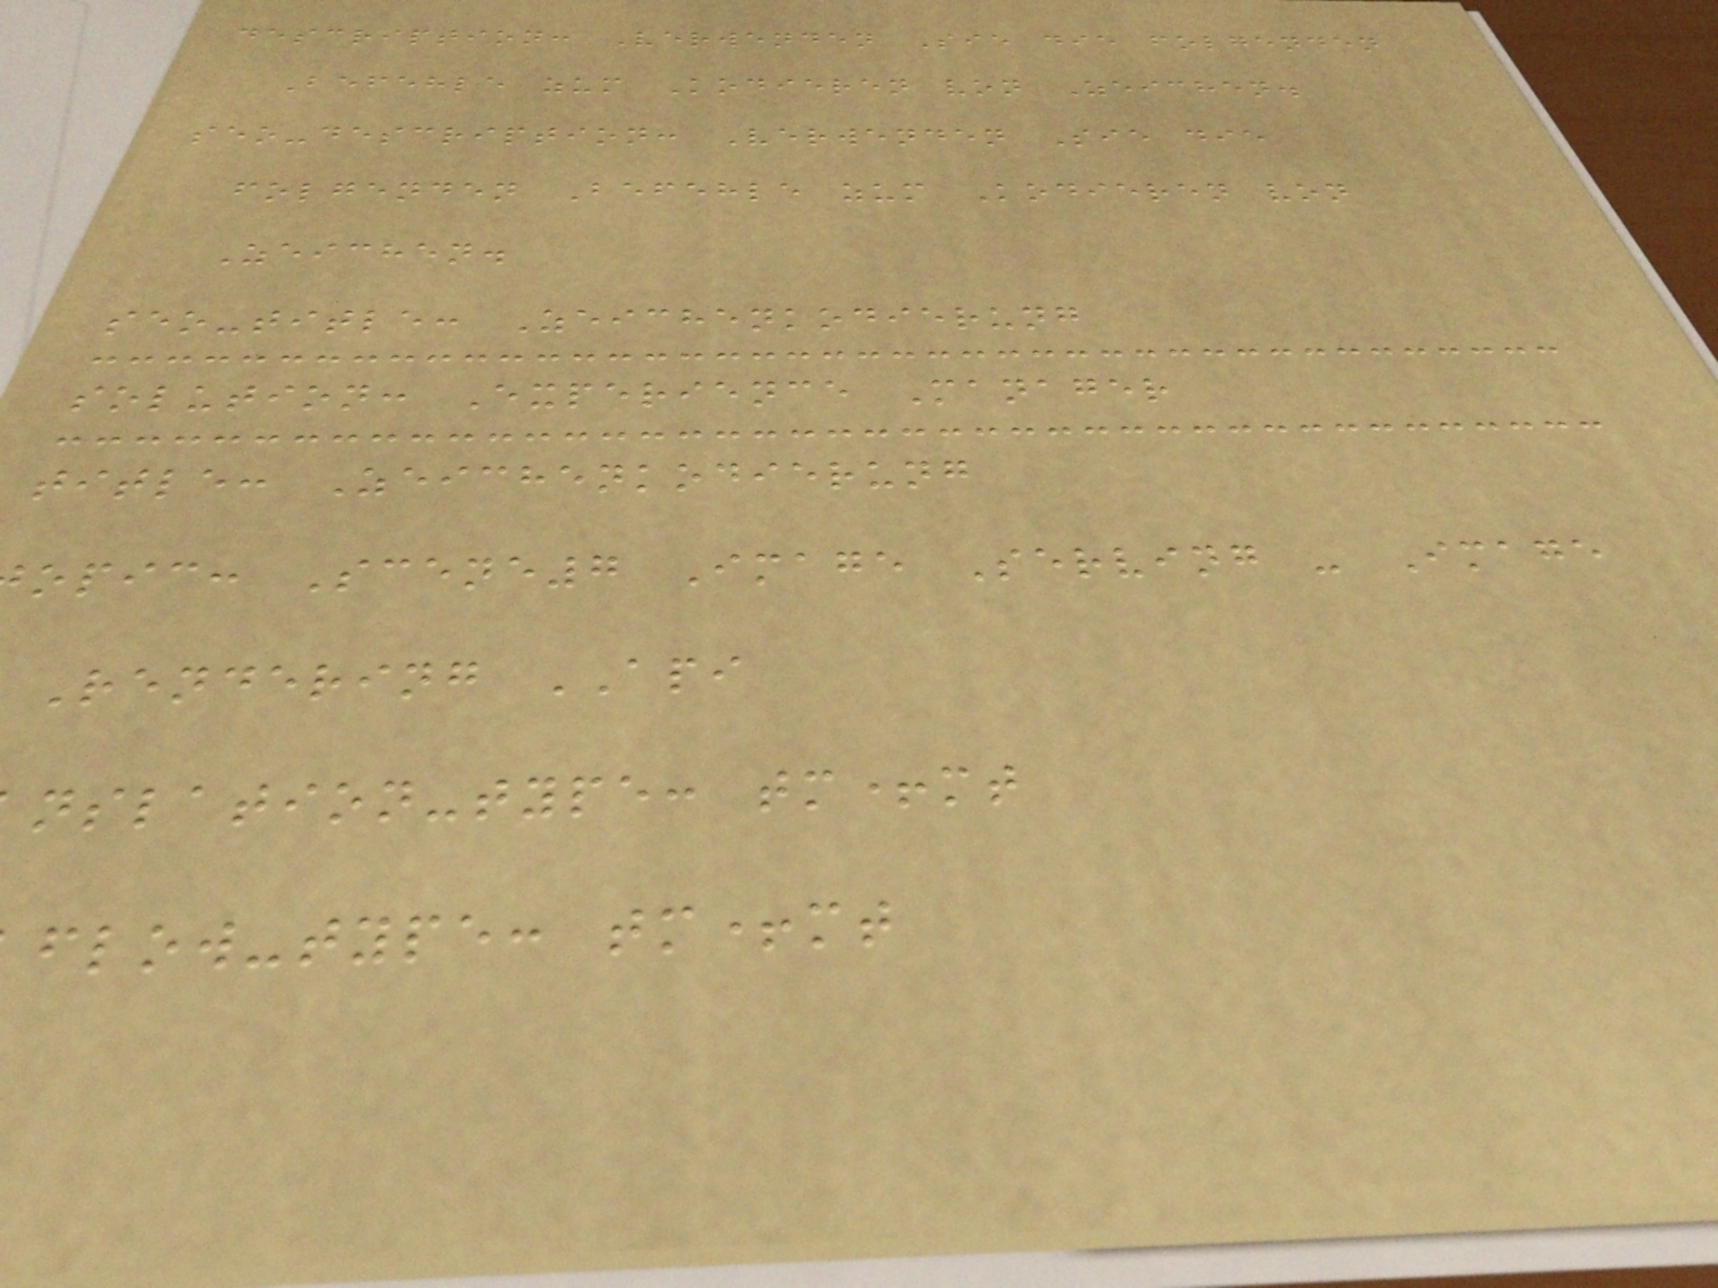description: Verwenden Sie die folgenden
Befehle zum Kodieren von Zeichen.
seo-description: Verwenden Sie die
folgenden Befehle zum Kodieren von
Zeichen.
seo-title: Zeichenkodierung
solution: Experience Manager
title: Zeichenkodierung
opic: Scene7 Image Serving - Image
Rendering API
nslation-type: tm+mt
flow-type: tm+mt
